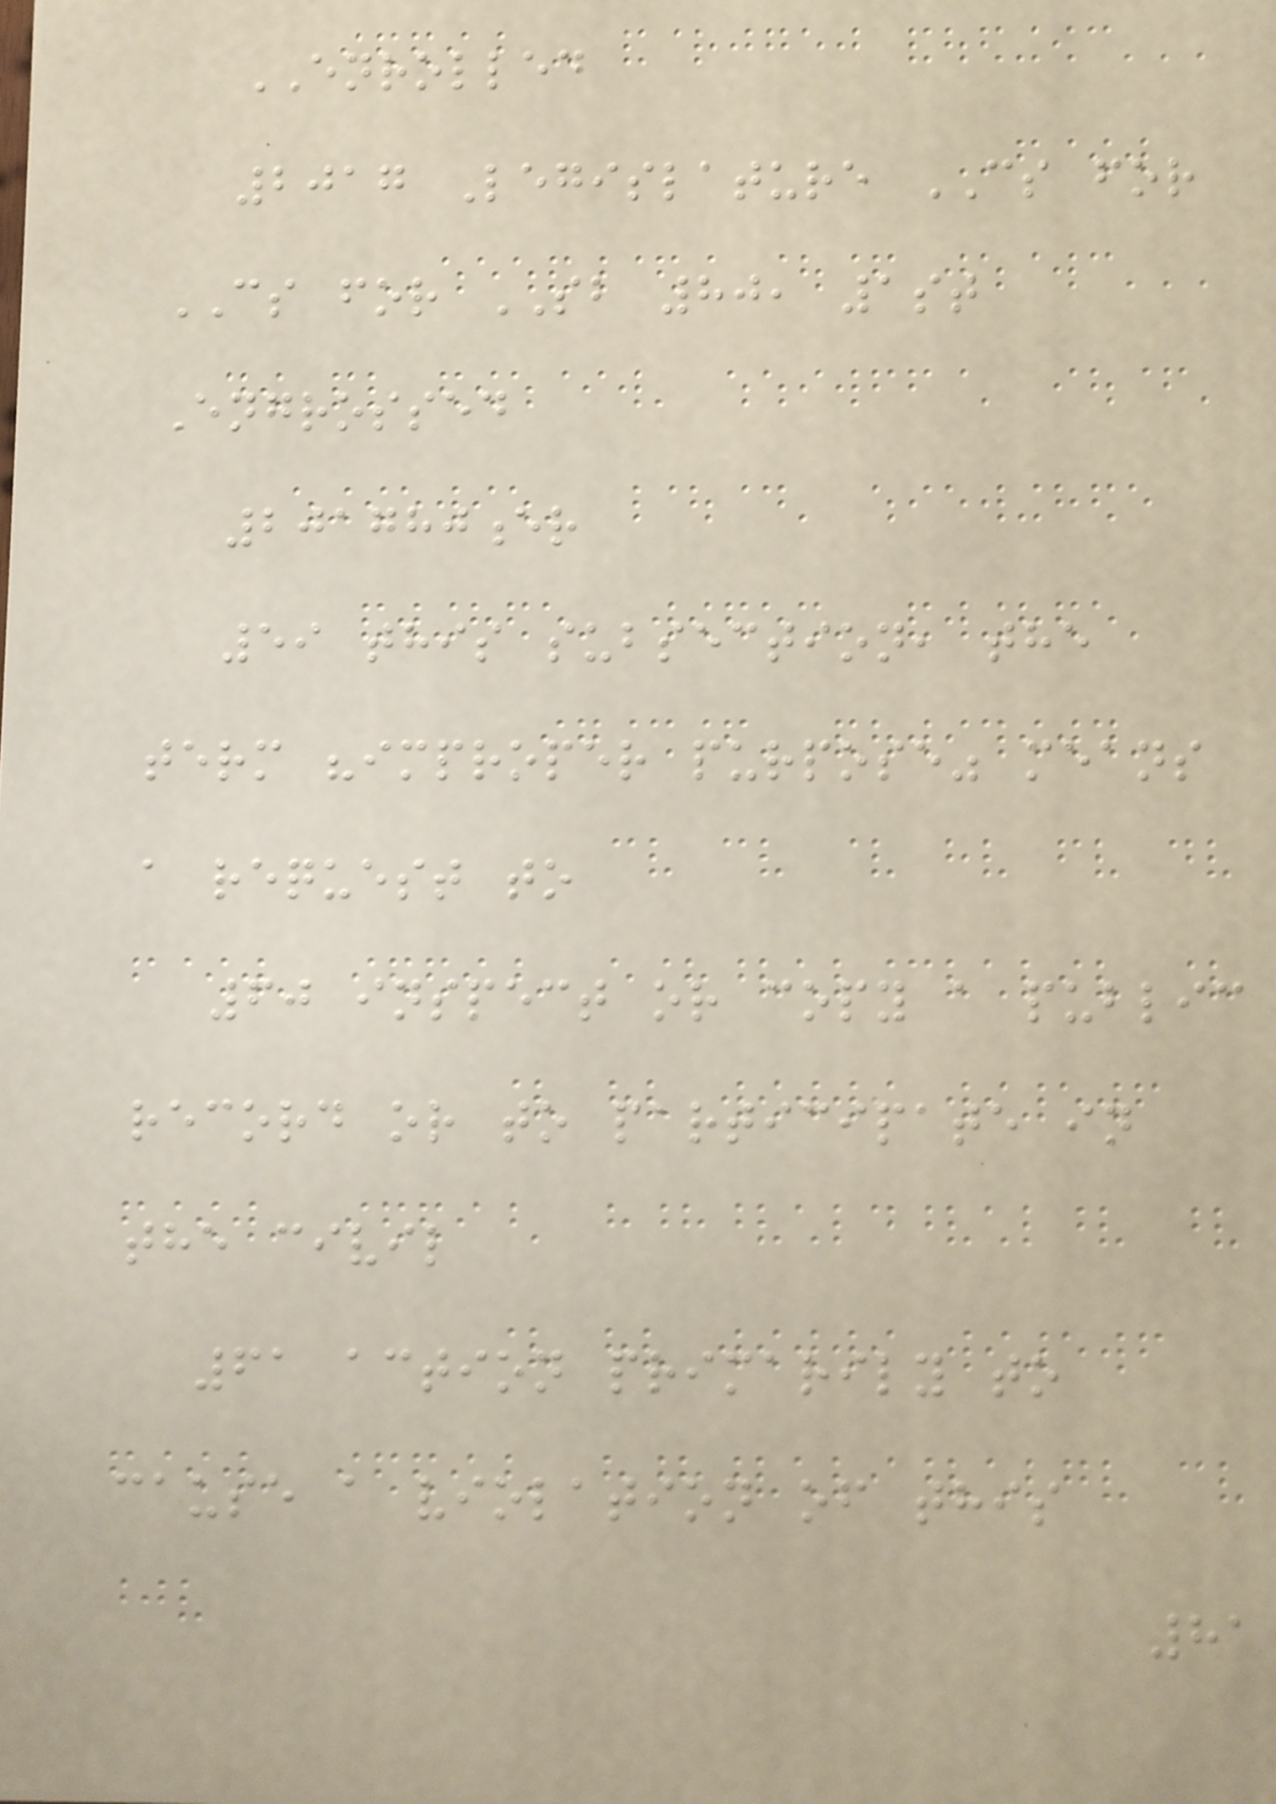ENROLLED
2017 Legislature CS for
CS for SB 80, 1st
Engrossed
201780er
59 this subsection, the
term "improper purpose" means
a request to
60 inspect or copy a public
record or to participate in
the civil
61 action primarily to
cause a violation of this
81
